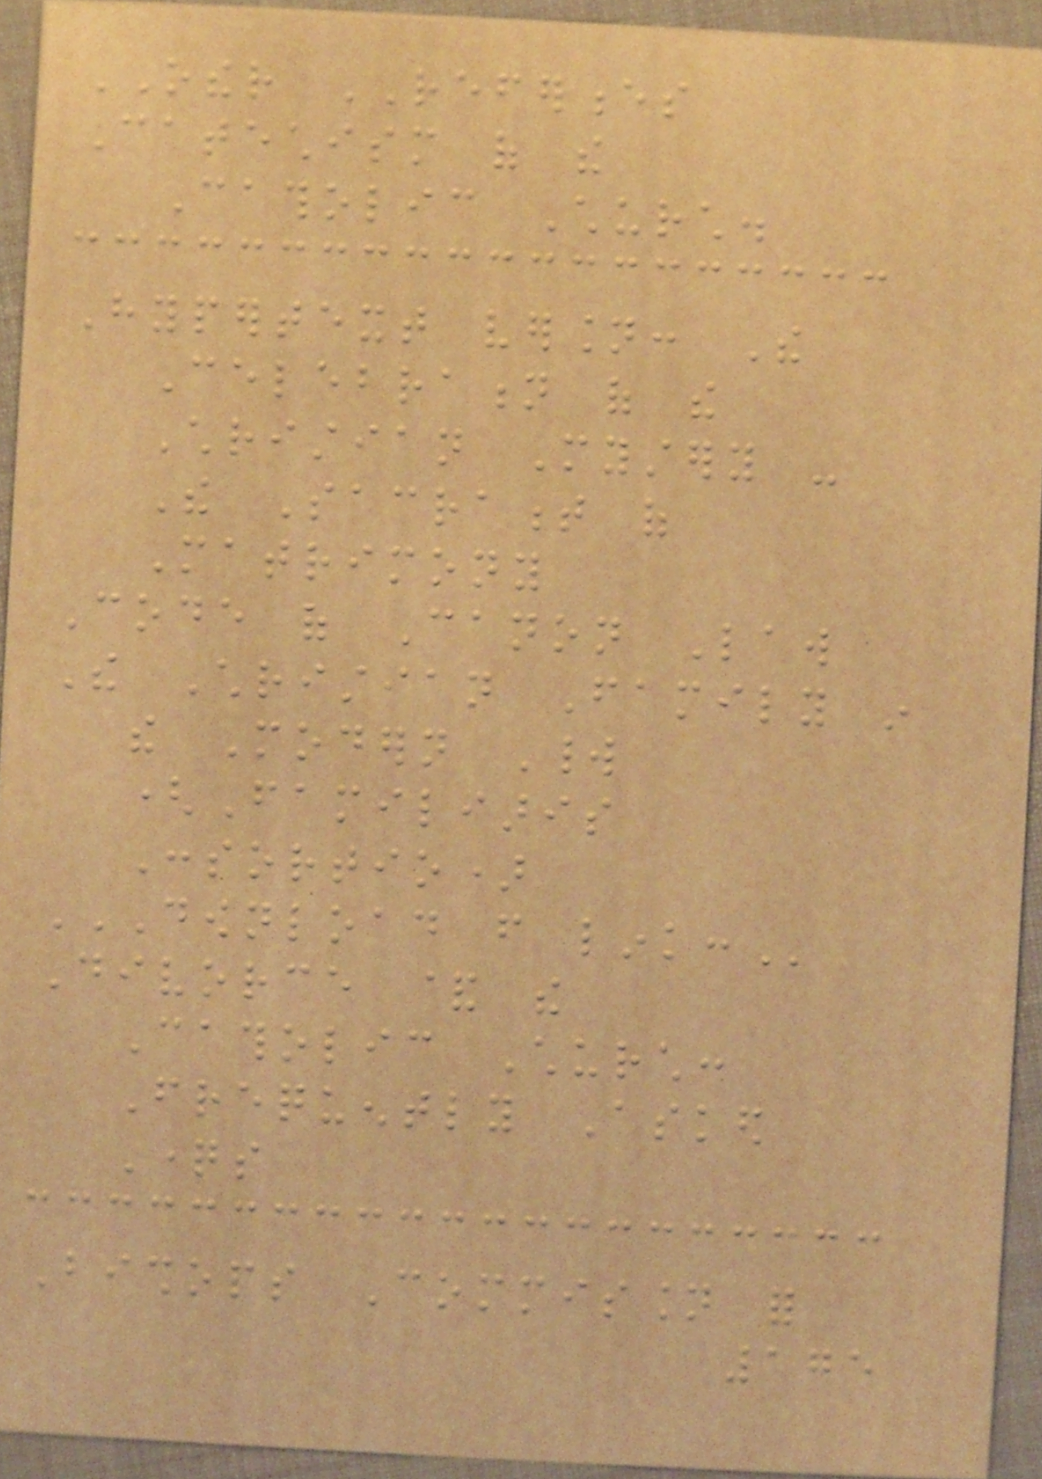OTHER REFERENCES
Catechism of the
Catholic Church.
Hypertext version: The
Celebration of the
Christian Mystery -
The Sacrament of
Matrimony
Code of Canon Law
The Christian Family in
the Modern World
(Familiaris
Consortio)
DOWNLOAD FROM LINK:
Divorce & the
Catholic Church:
Frequently Asked
Questions
Bishops Commission for
175
